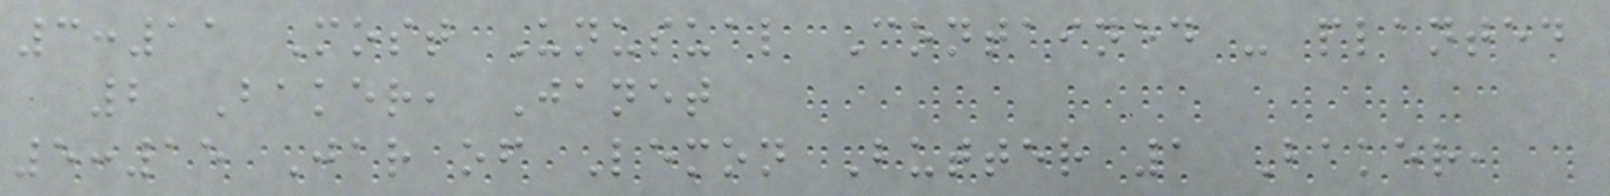3:11 Most Unusual Contained - planted
2 Baker, Janet
5:15 Jar of Lemon Butter 1 Baker,
